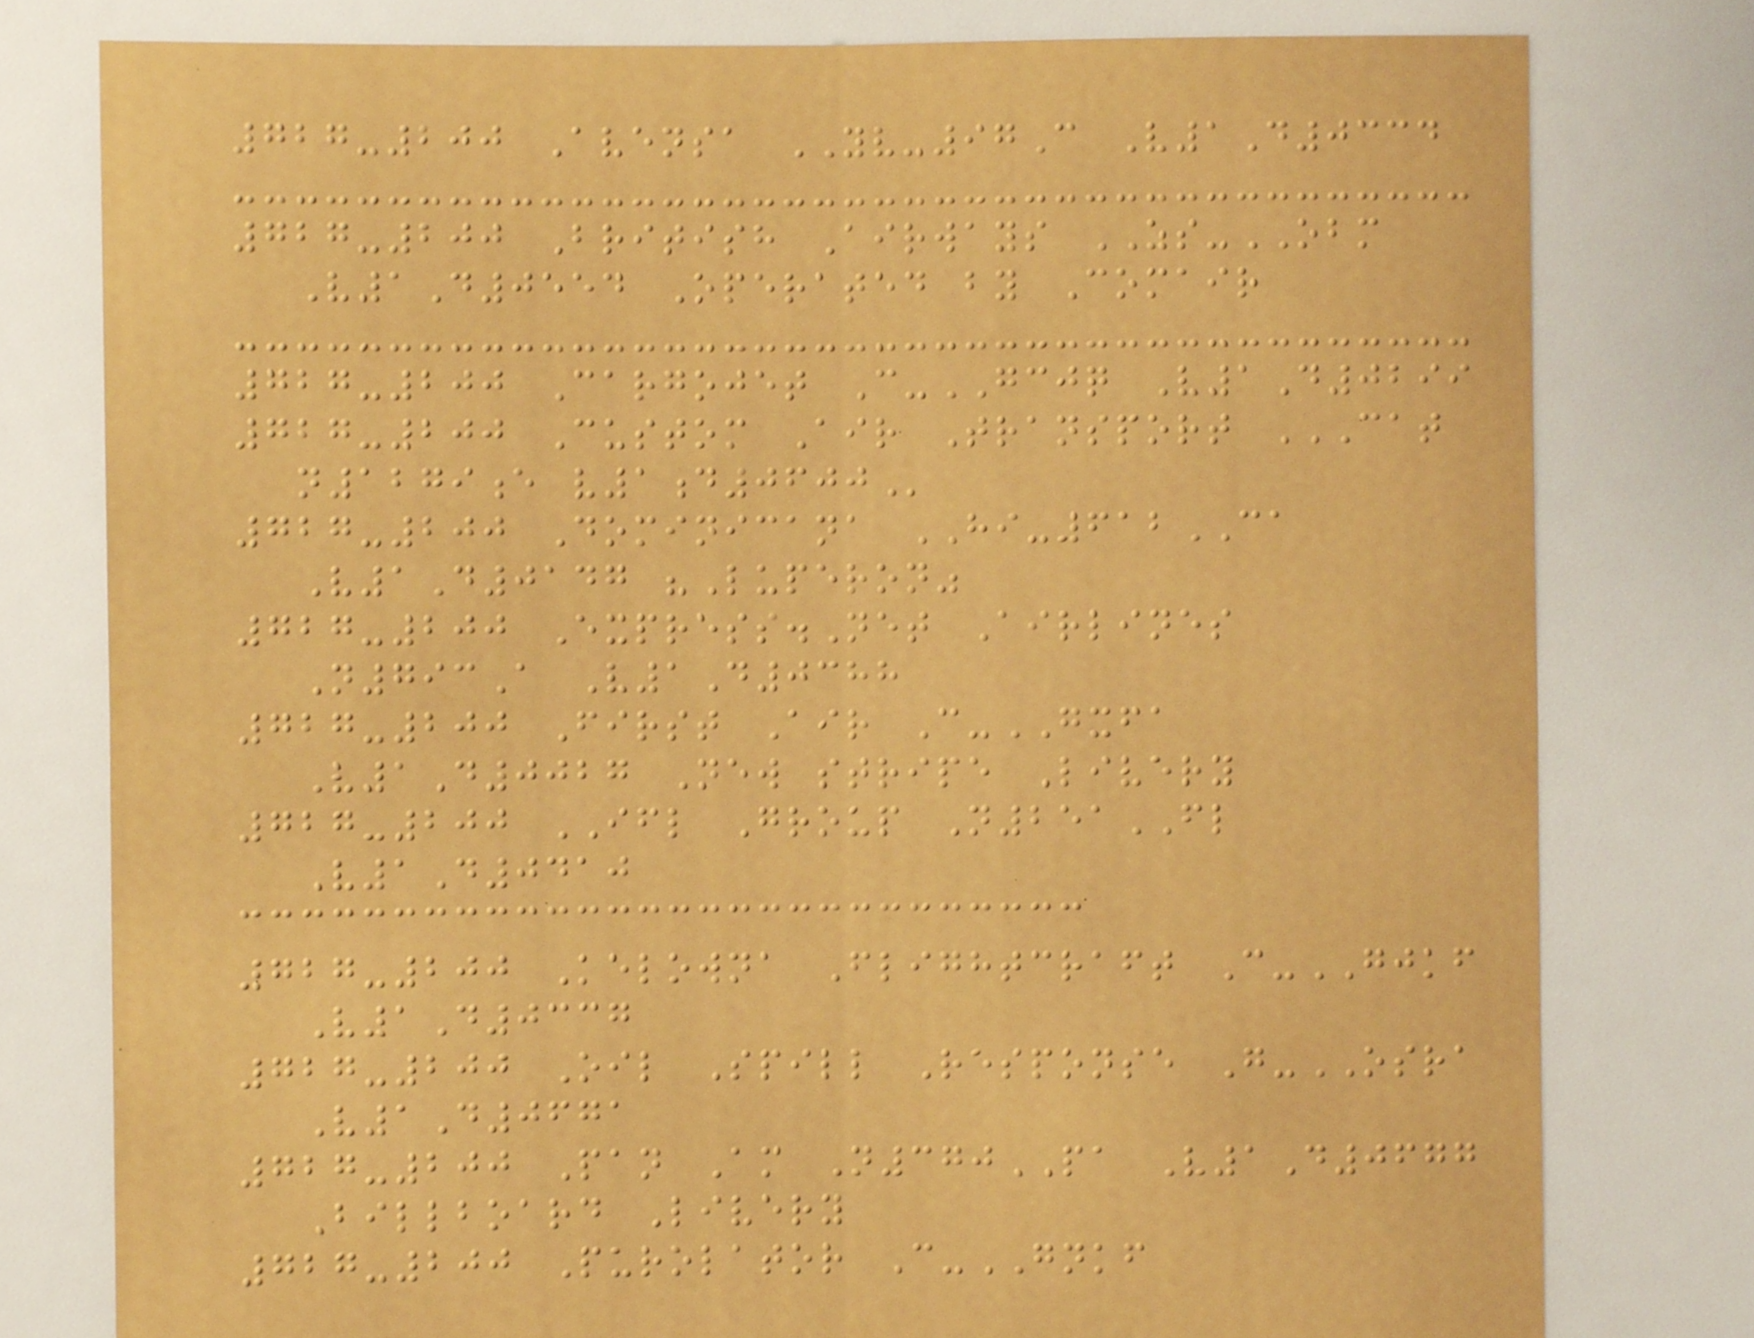727-200 Avensa YV-97C V1D0334
727-200 British Airways ZS-OBM
V1D0554 Operated by Comair
727-200 Cargojet C-GCJQ V1D0299
727-200 Custom Air Transport CAT
N1279E V1D0600
727-200 Dominicana HI-612CA
V1D0147 "Luperon"
727-200 Express.Net Airlines
N793A V1D0388
727-200 First Air C-GXFA
V1D0027 New stripe Livery
727-200 IFL Group N251FL
V1D0410
727-200 Kelowna Flightcraft C-GJKF
V1D0337
727-200 Oil Spill Response G-OSRA
V1D0671
727-200 Pan Am N370PA V1D0677
Billboard Livery
727-200 Purolator C-GNKF
